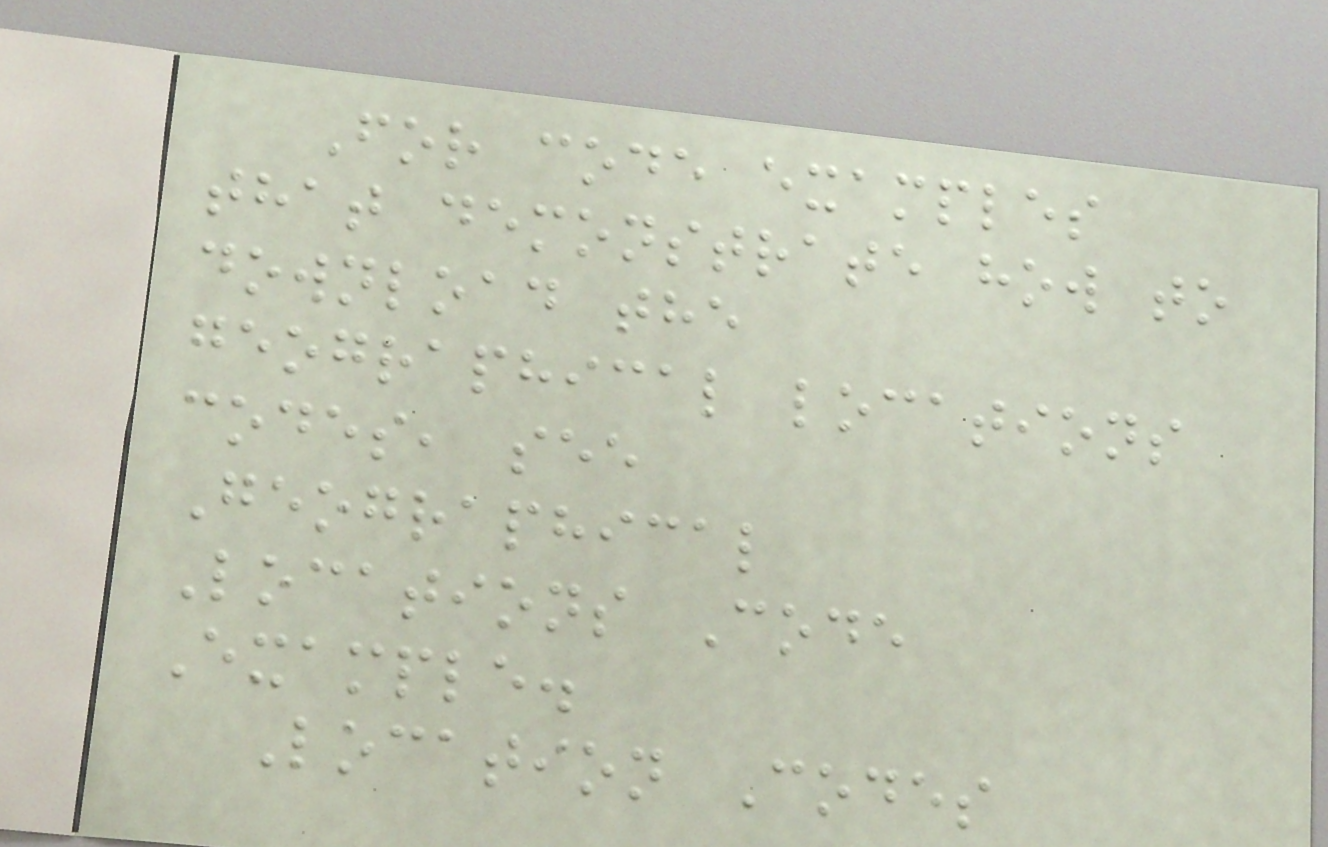For code examples
that demonstrate how to
download the
geographical locations
codes, see
Geographical
Locations Code
Example.
Location Codes
